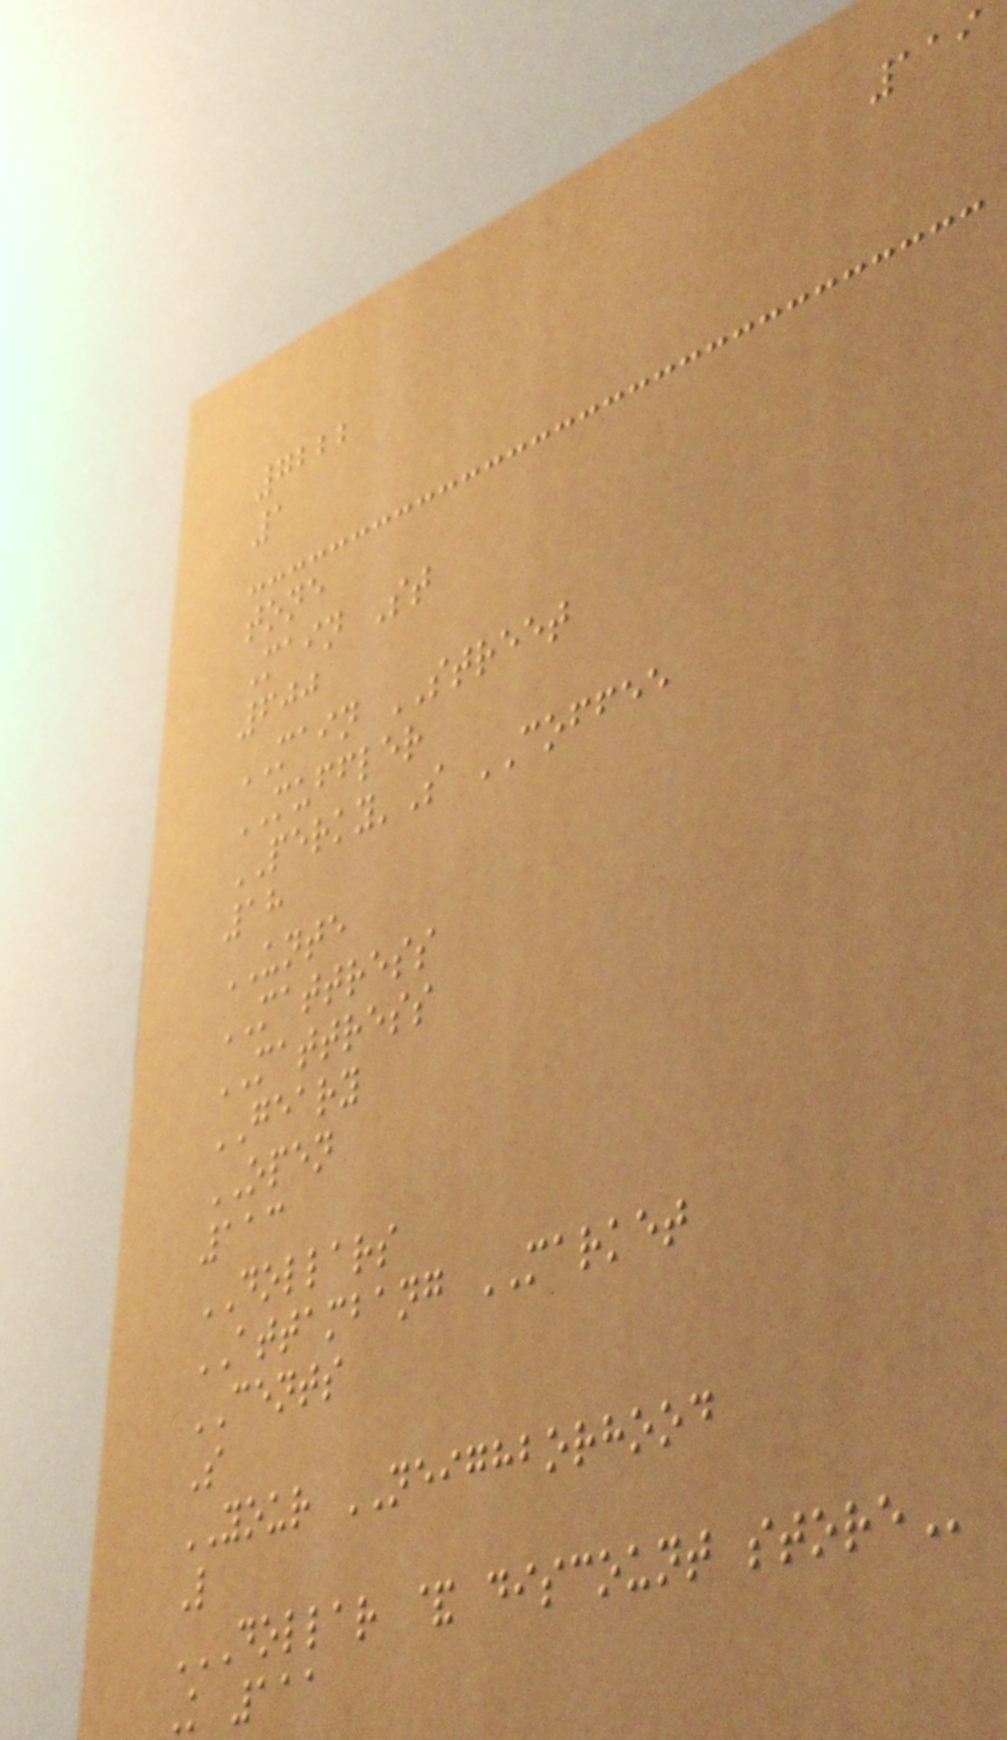119
7222
1
tone
Main St
600
MAIN STREET
MUFFLER
PERKY'S COFFEE
18
UNTE
MATTRESS
MATTRESS
GEARY
OPEN
113
DOLLARS
ATTAMBANG MARKET
CENTS
S
YOUR NEIGHBORHOOD
L
DOLLAR & DISCOUNT STORE
K 111
